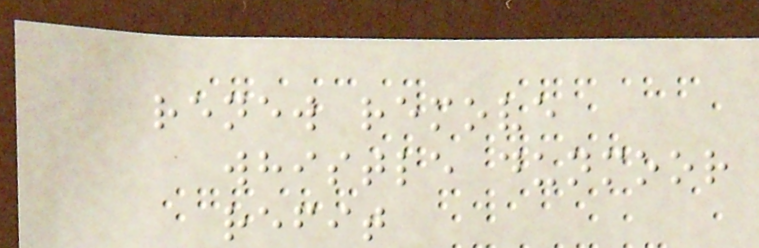renew remove
whistle dunmoor
refit
